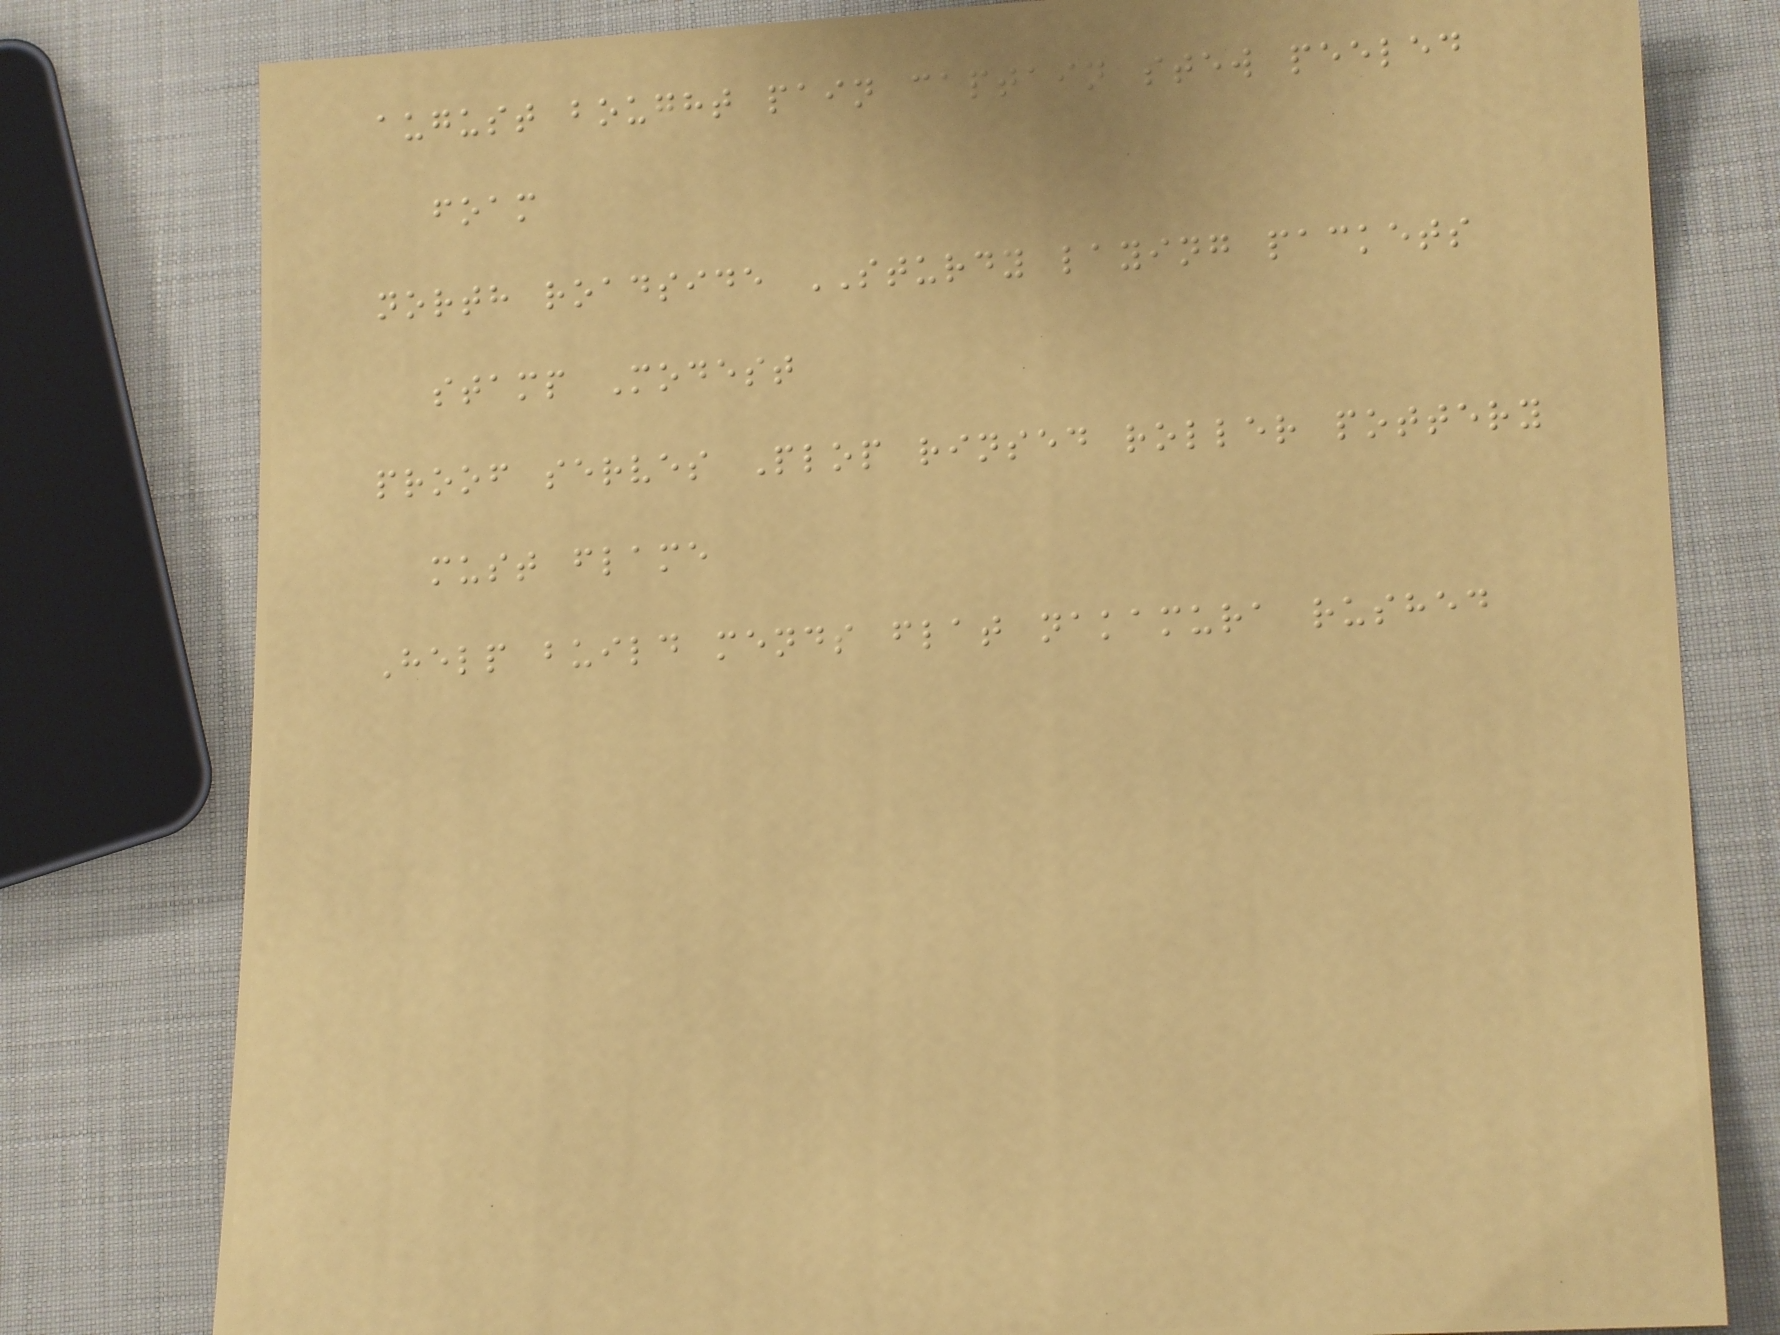august bought pain captain stew peeled
foam
north roadside STURDY laying packets
stamp Modest
proof serves Plop rinsed roller pottery
must flame
Help build mends flat nakamura rushed
